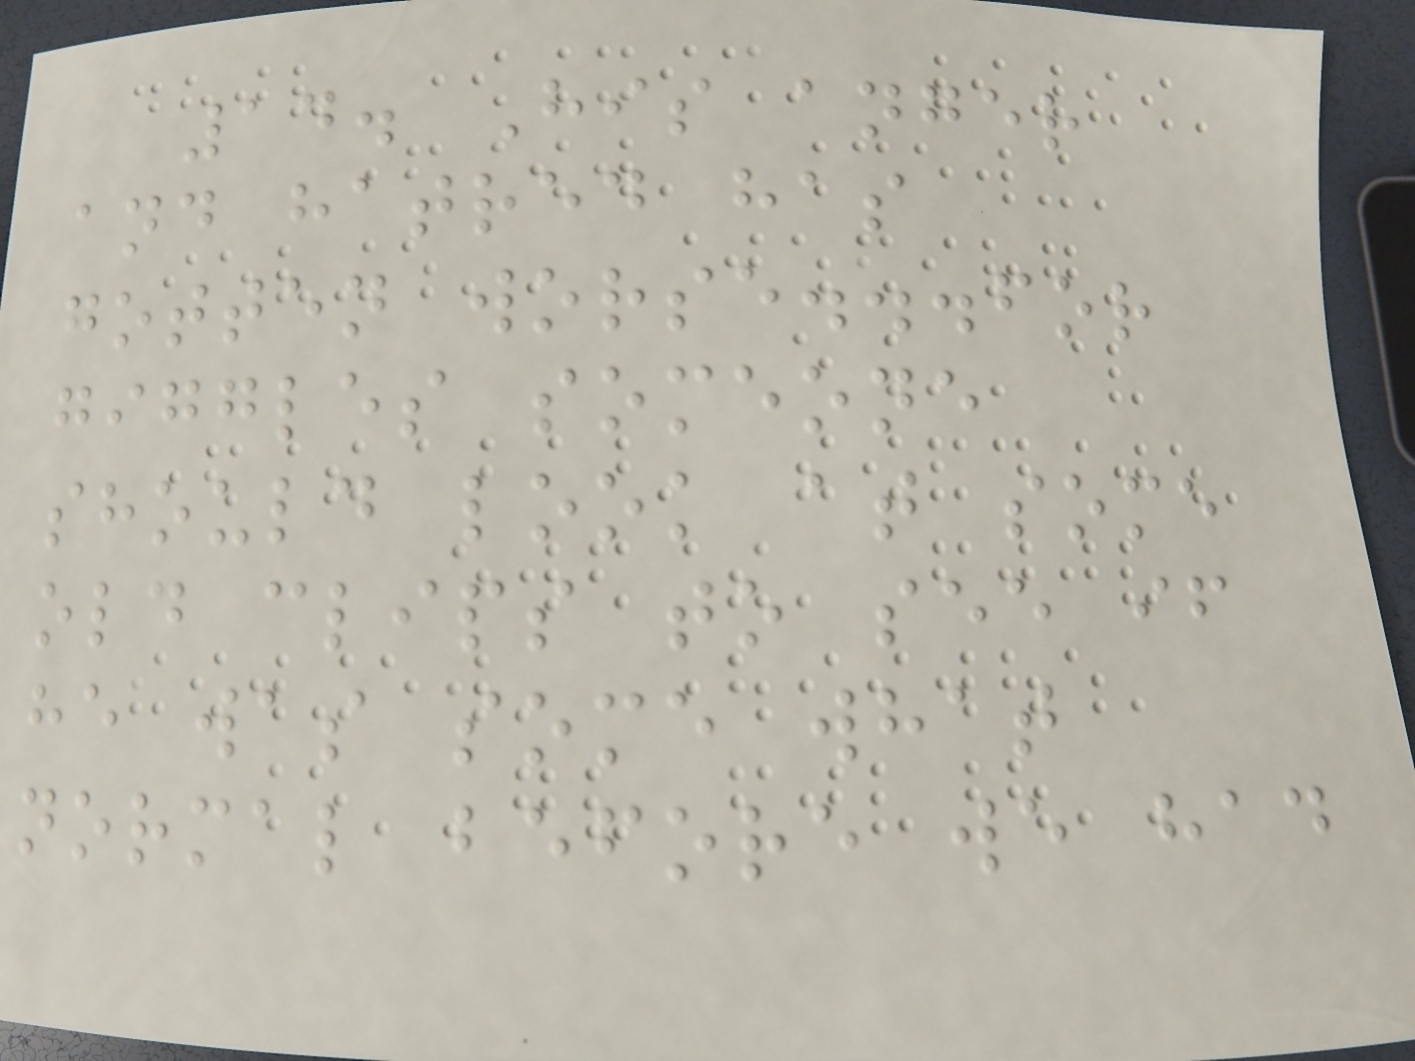14. His anger
and hatred has
gotten worse...for
giggles someone
should look at some
old clips to see if
he was some what
normal before we had
